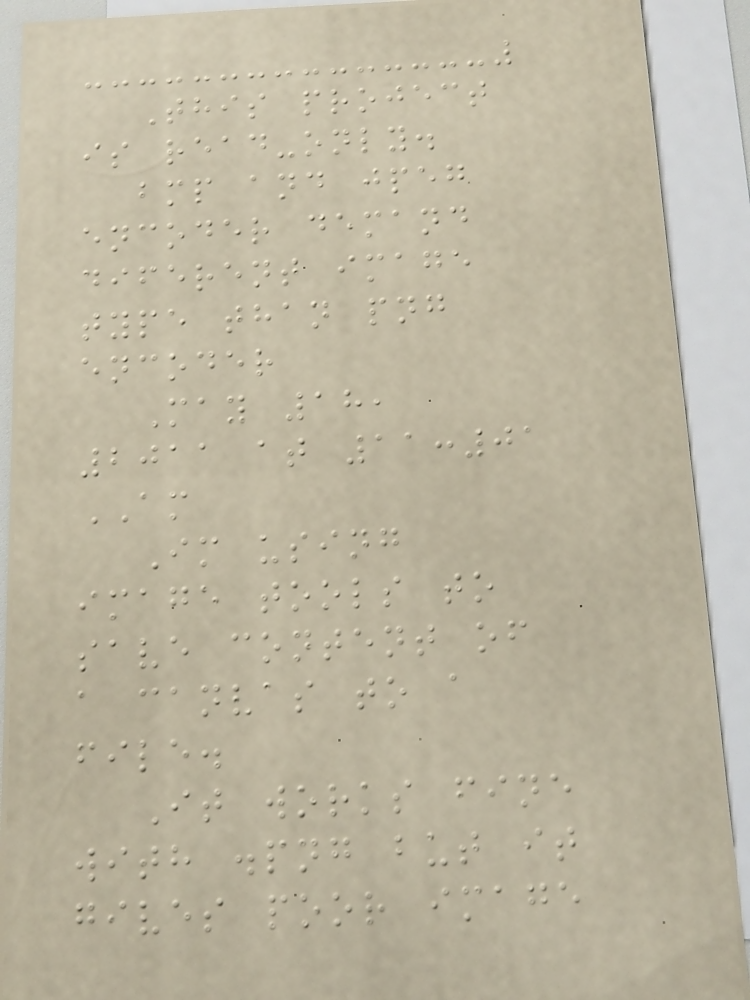This project
is read-only.
bmp and jpeg
encoder demand
diferent image
type than png
encoder
May 18,
2011 at 11:01
AM
Im using
image tools to
save content of
a canvas to a
file.
It works fine
with .png but it
gives poor image
